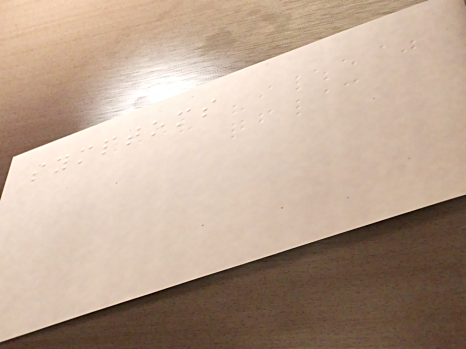symptoms
